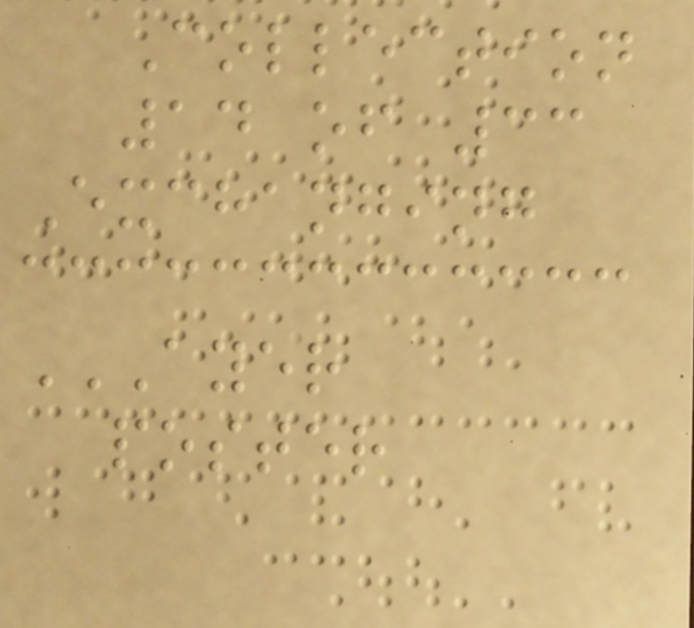Collection
14 of 33
Exchanging
AYER
POSTER
